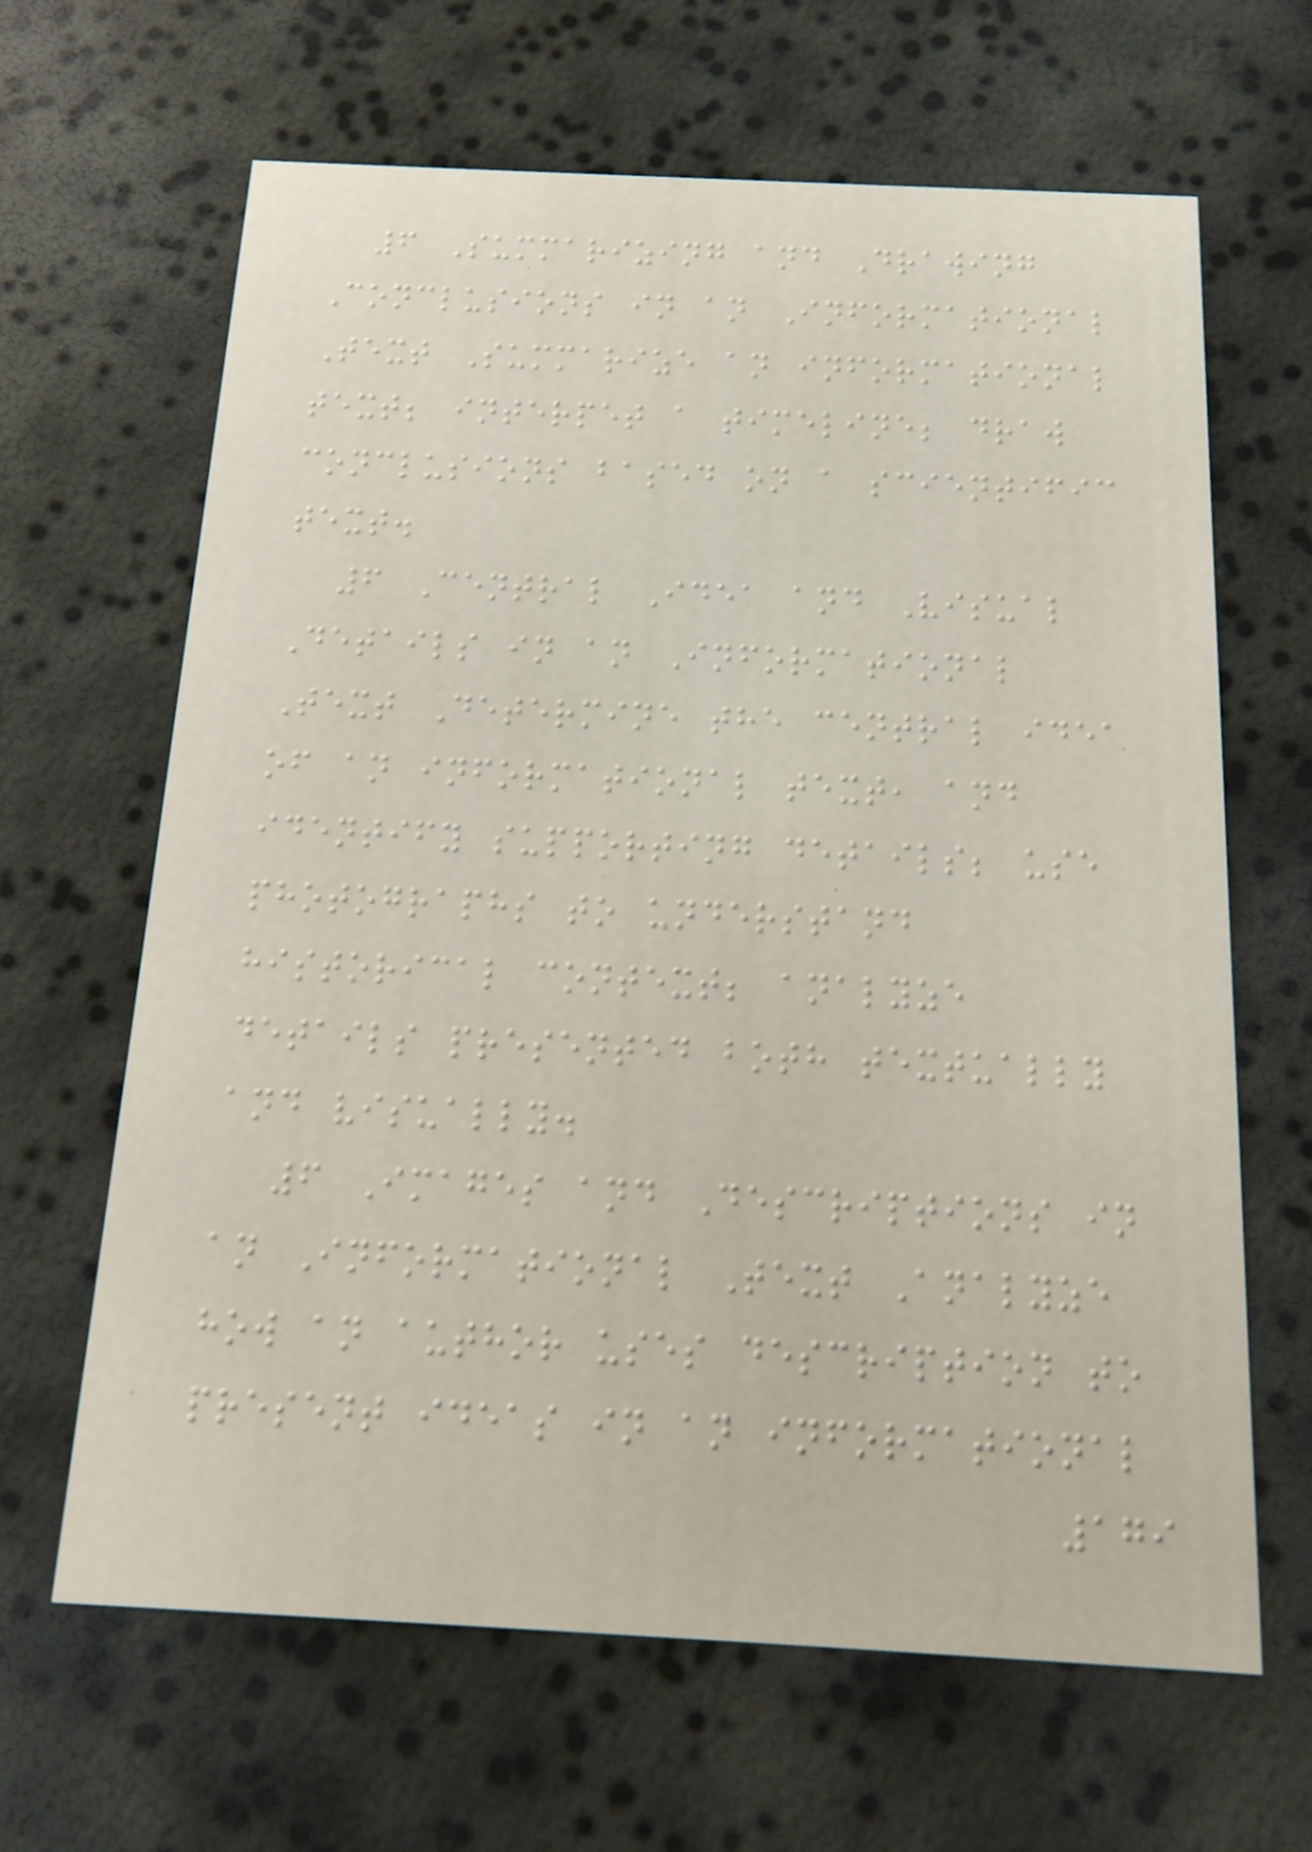6 Summarizing and Drawing
Conclusions in an Informational
Text Summarize an informational
text; interpet a timeline; draw
conclusions based on a scientific
text.
6 Central Idea and Visual
Details in an Informational
Text Determine the central idea
of an informational text, and
identify supporting details; use
photographs to understand
historical context; analyze
details presented both textually
and visually.
6 Images and Descriptions in
an Informational Text Analyze
how an author uses description to
present ideas in an informational
179
